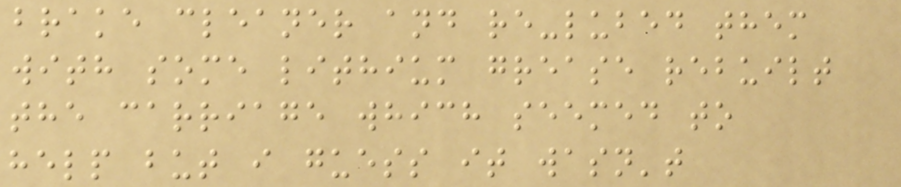brake cleaner and re-lubed them
with some lithium grease rebuilt
the carriage which seemed to
help but i guess it wasn't
